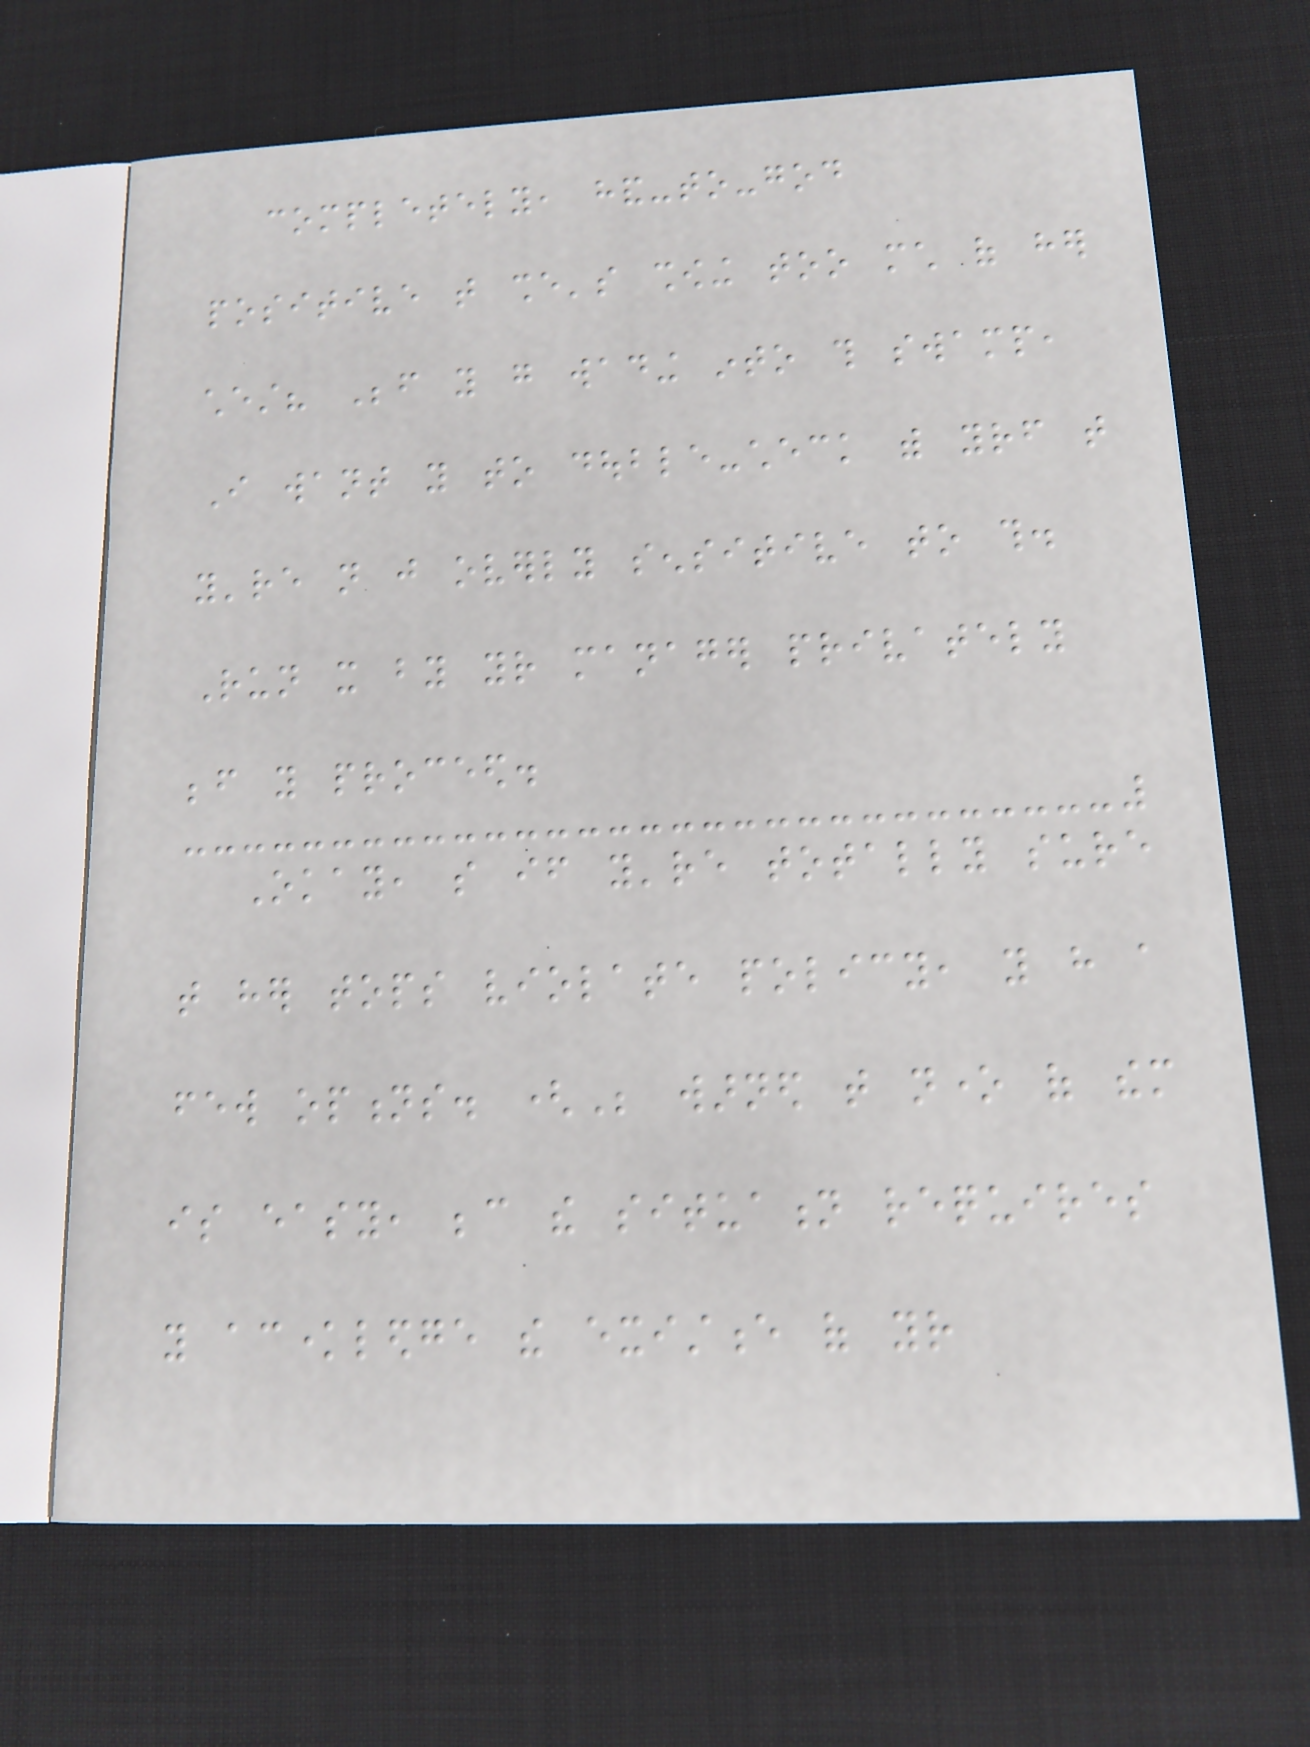completely, hand-to-god
positive that she's showing too much of her
chest? Before you go wading into this swamp,
I want you to double-check with yourself that
you're not just overly sensitive to this.
Run it by your manager privately
before you proceed.
Okay, so if you're totally sure
that her tops violate policy, you have a
few options. (Be warned that none of them
is easy, because the situation requires
you acknowledge the existence of your
